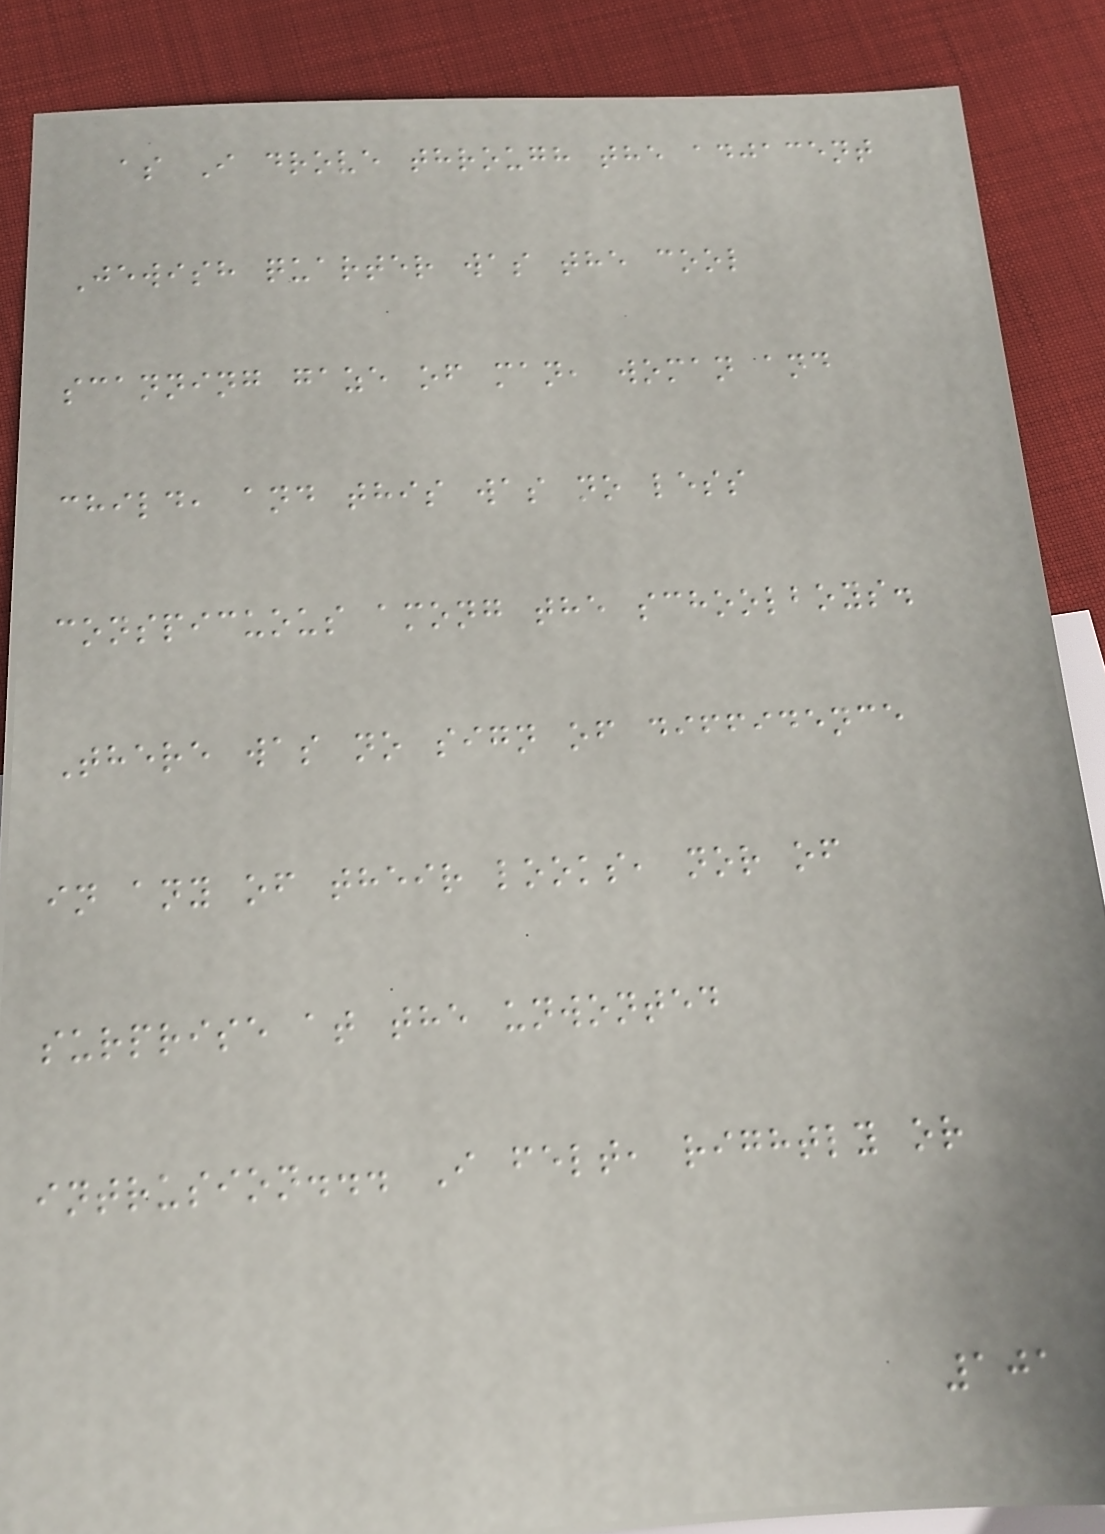as I drove through the adjacent
Jewish quarter was the cool
scanning gaze of man, woman and
child, and this was no less
conspicuous among the schoolboys.
There was no sign of diffidence
in any of their looks, nor of
surprise at the unwonted
intrusion... I felt, rightly or
101
